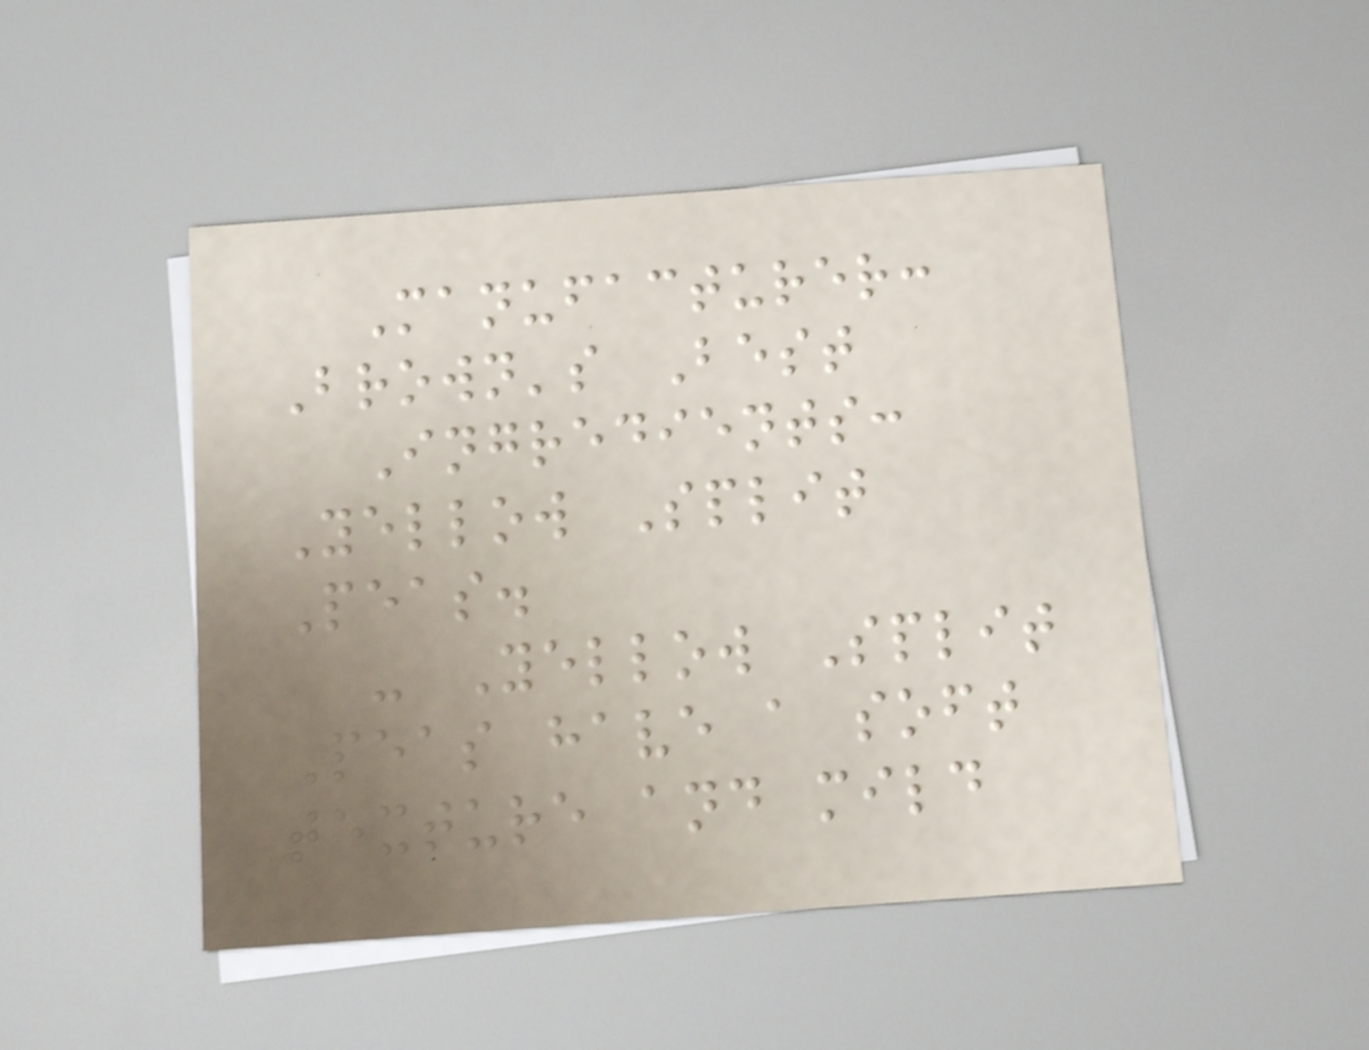Manufacturer:
Brown's Best
Ingredients:
Yellow Split
Peas.
- Yellow Split
Peas have a soft
texture and mild
